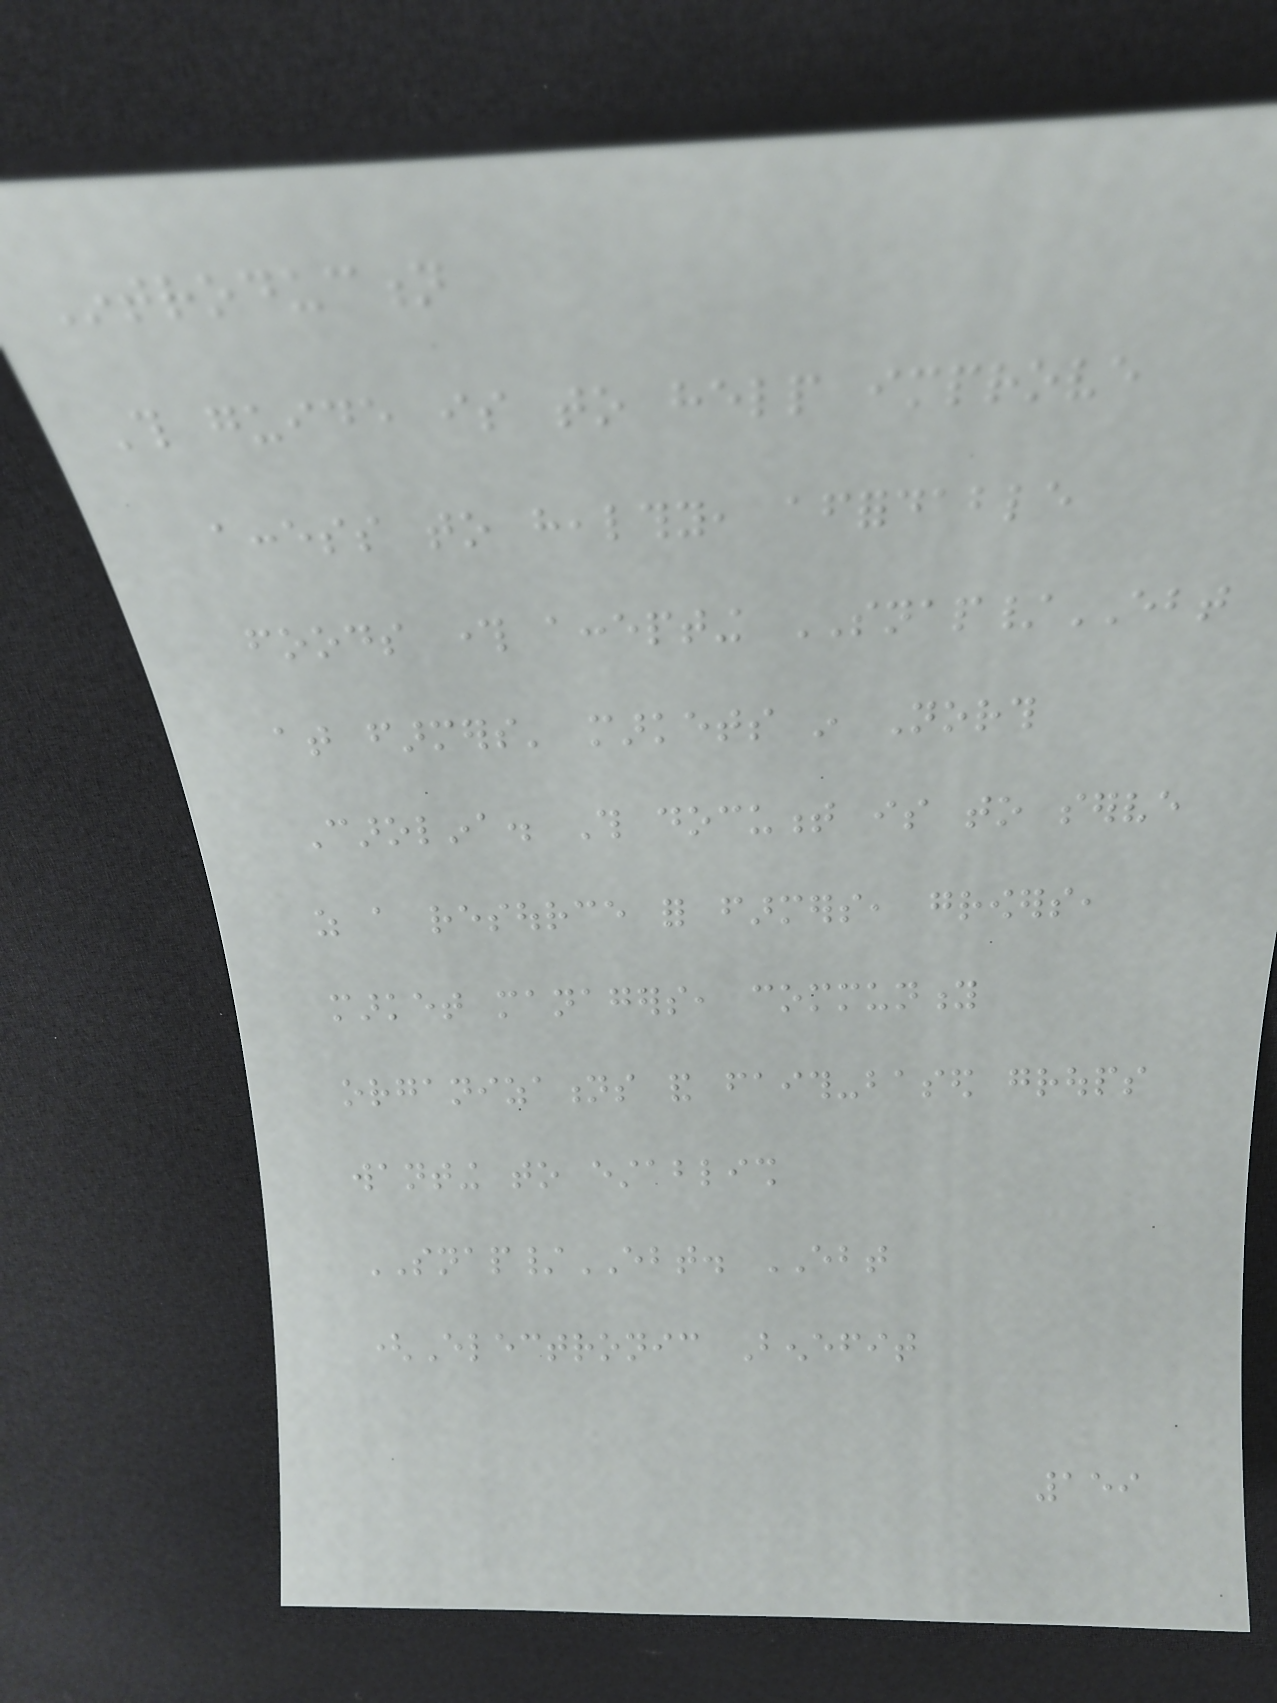Introduction
This guide is to help improve
access to healthy, affordable
foods through accepting SNAP/EBT
at farmers' markets in North
Carolina. This document is to serve
as a resource for farmers, growers,
market managers, community
organizations and faith-based groups
wanting to establish
SNAP/EBT. EBT
(Electronic Benefit
159
